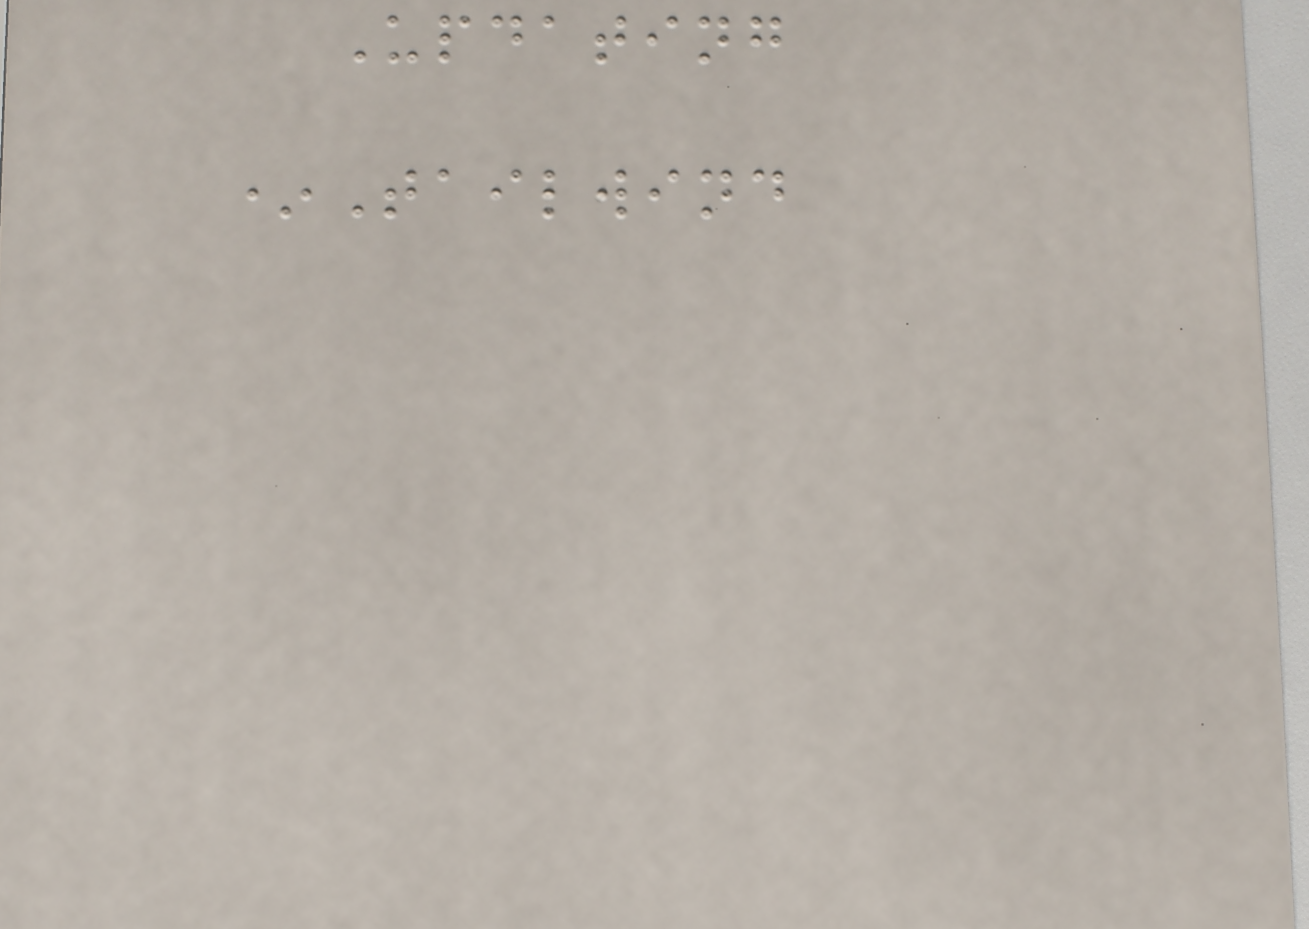Updating
*Tailwind
